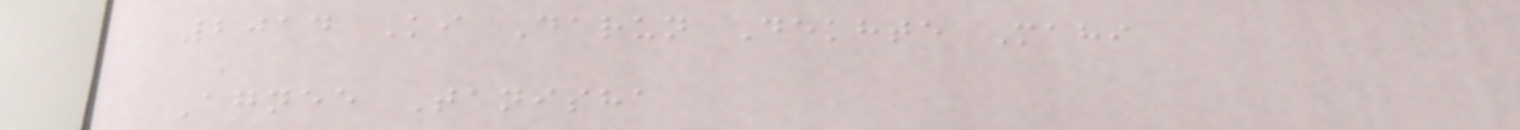2014 Ki Darun Dekhte Mahi
Agnee Tanisha
